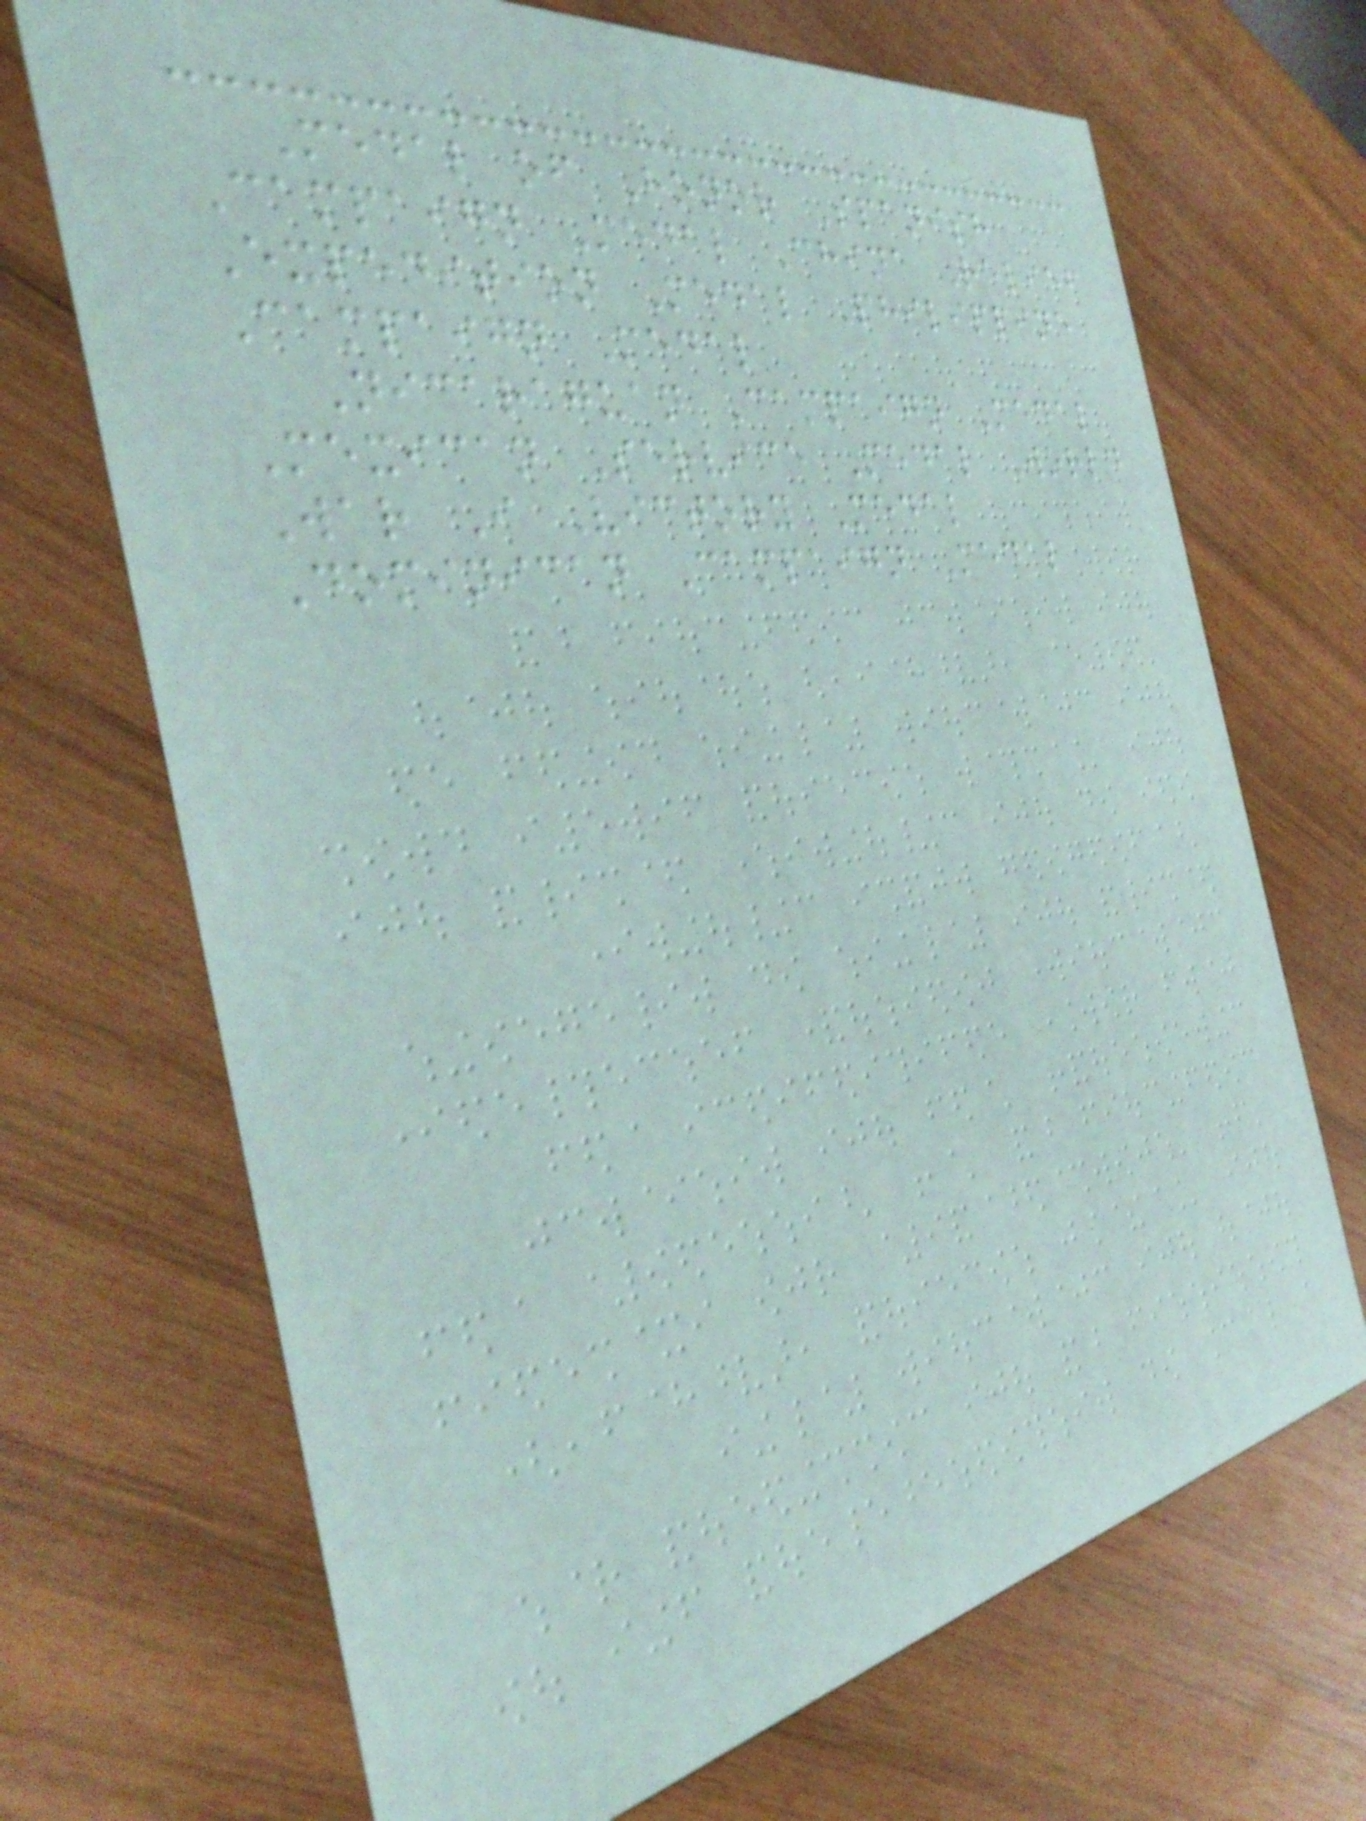Medal of Honor Spanish
Campaign Medal China Relief
Expedition Medal Philippine
Campaign Medal
Nicaraguan Campaign Medal
Mexican Service Medal World
War I Victory Medal
Dominican Campaign Medal
